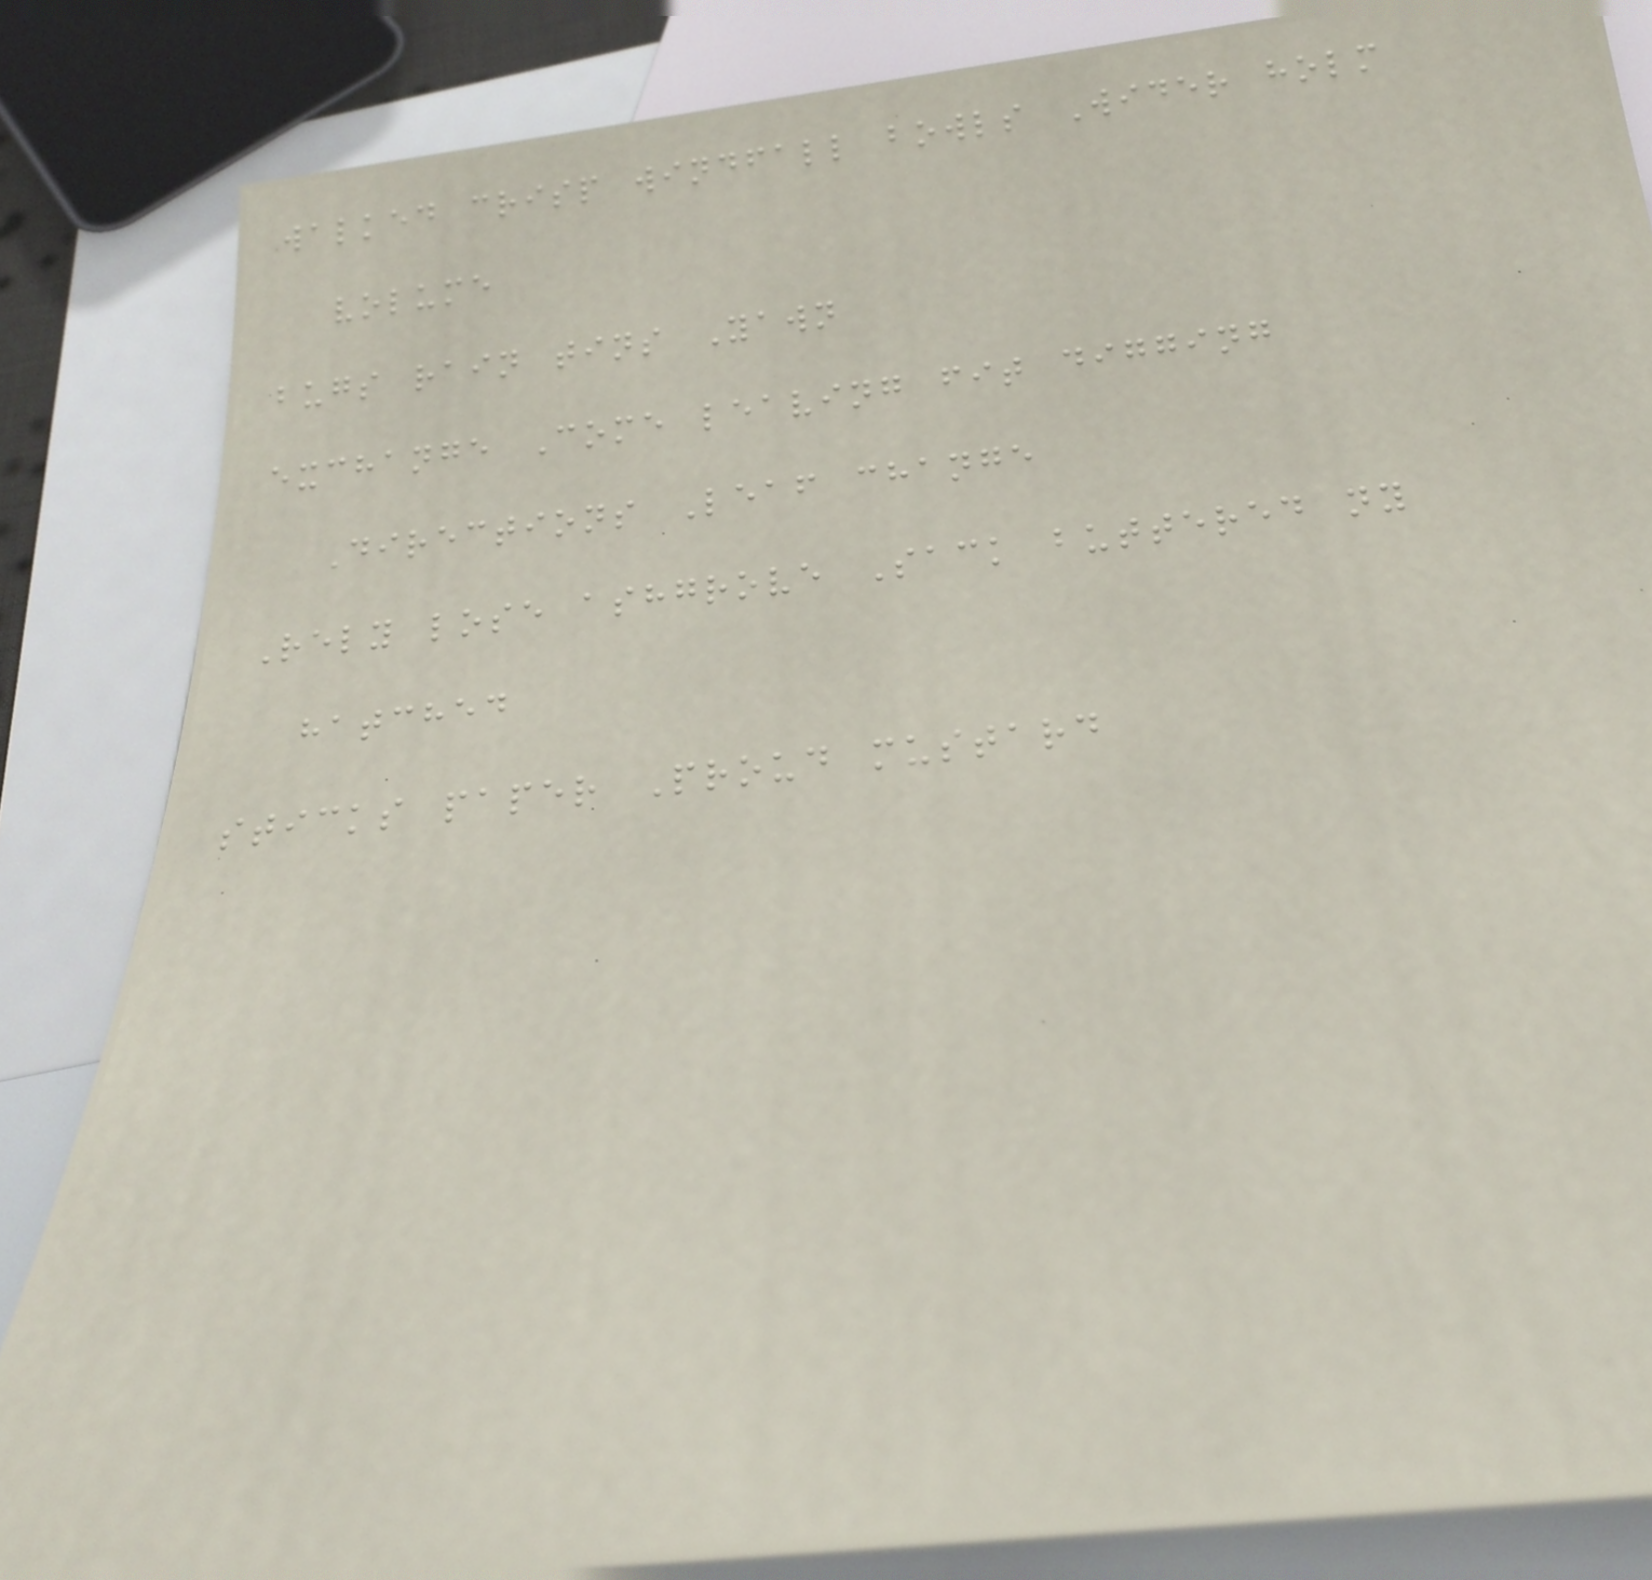walked crisp windfall bowls Wider holm
volume
bugs rain tins Yawn
exchange Come leaving fit digging
Directions Leaf change
Rely lose ashgrove Sack buttered ny
hatched
sticks paper Proud mustard
